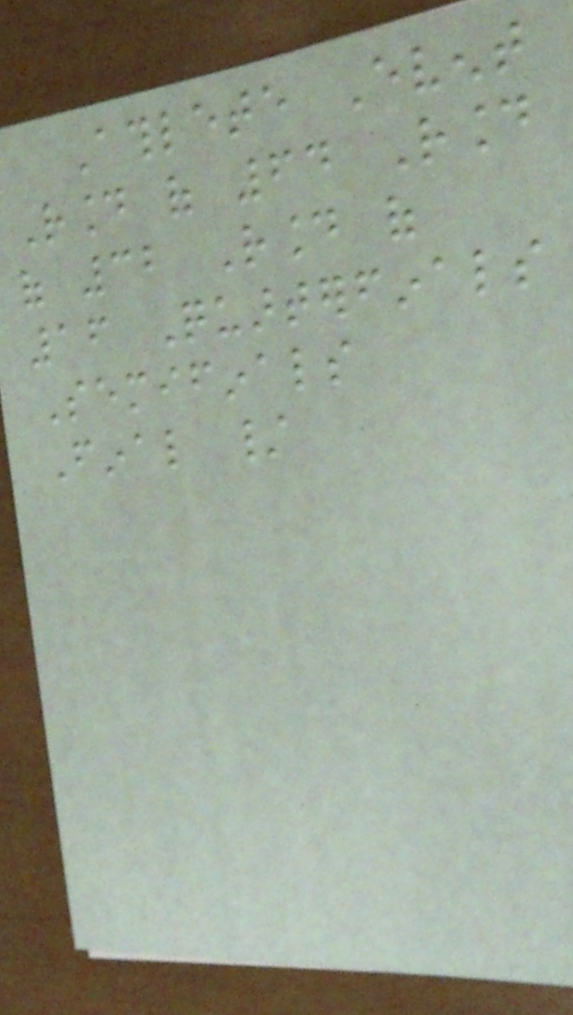Athlete Event
Round of 64 Round
of 32 Round of
16 Quarterfinals
Semifinals
Final /
